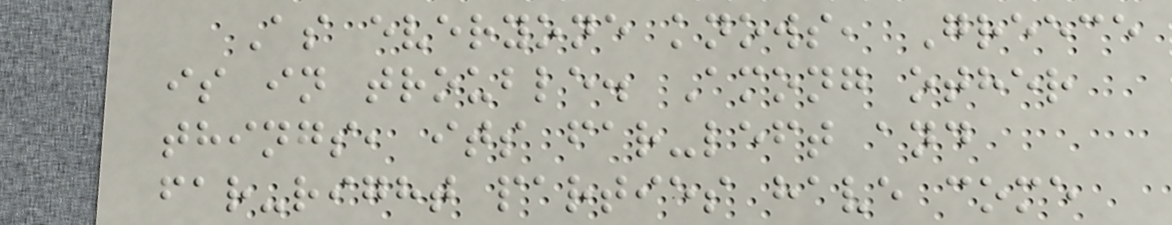As everyone knows, Greece
is in trouble. Among other
things, its far-left and
far-right parties have come
